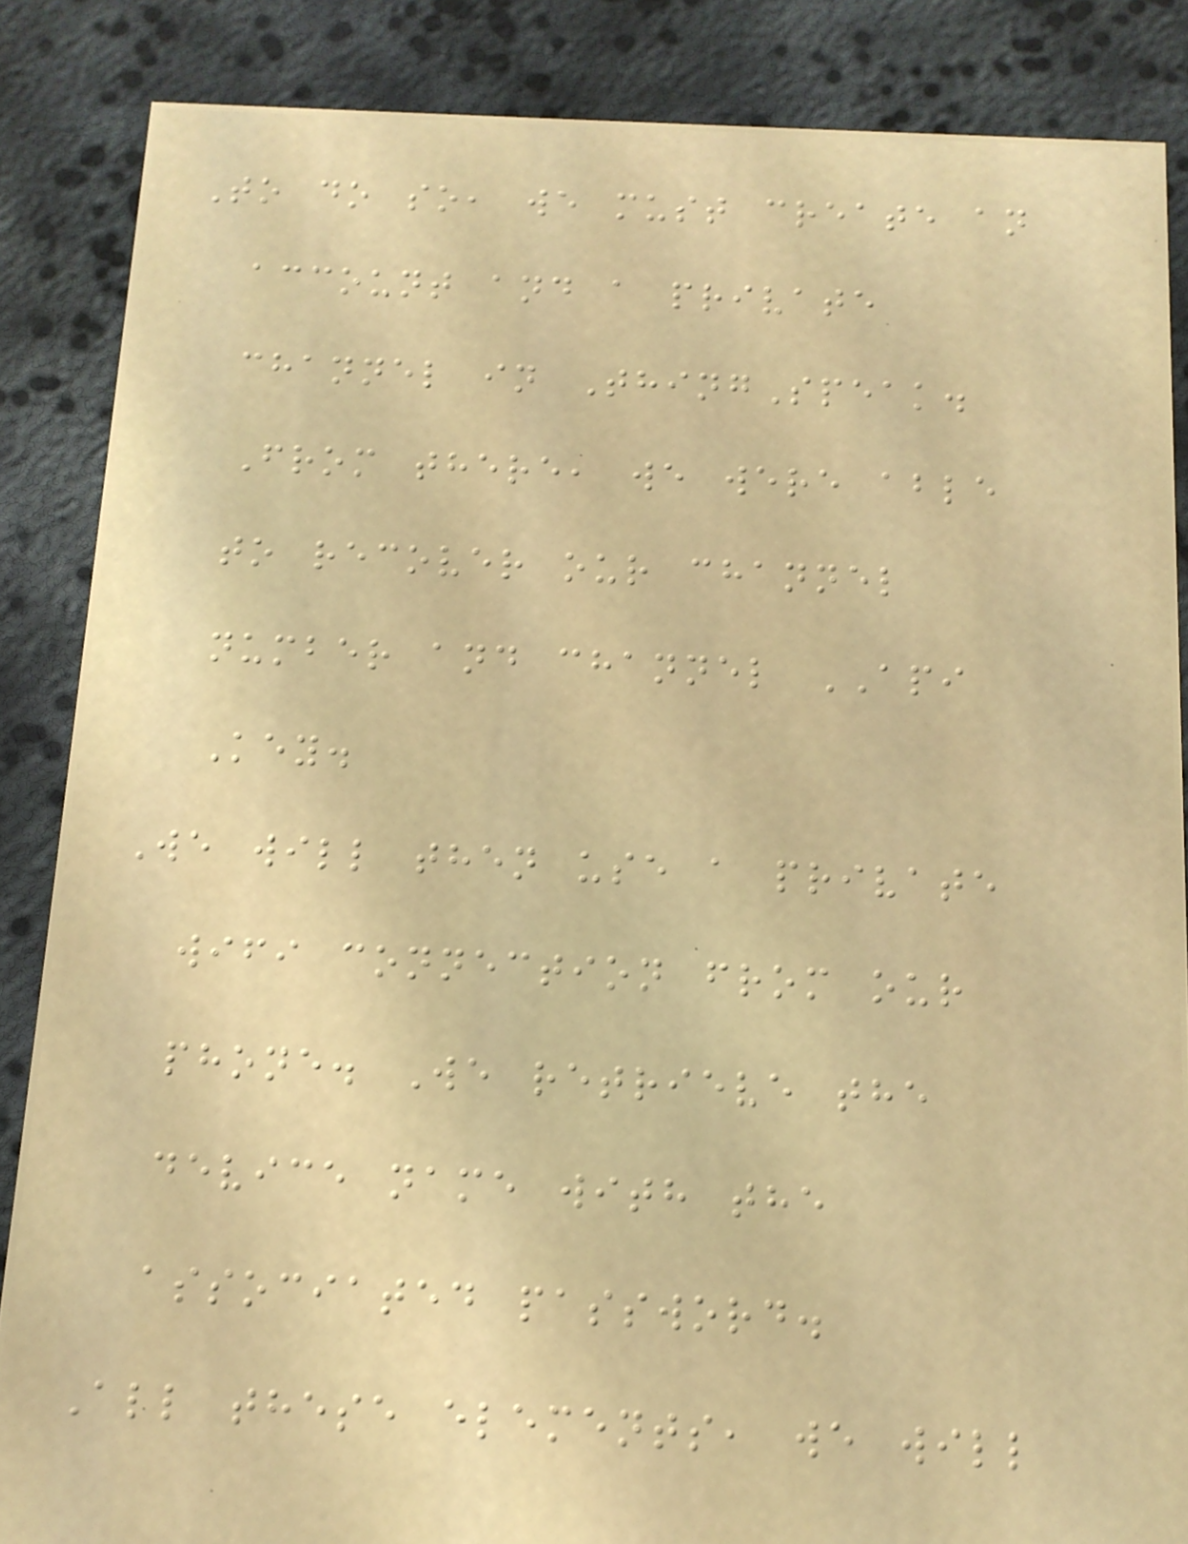To do so, we must create an
account and a private
channel in ThingSpeak.
From there, we were able
to recover our channel
number and channel API
Key.
We will then use a private
wifi connection from our
phone. We retrieve the
device name with the
associated password.
All these elements, we will
